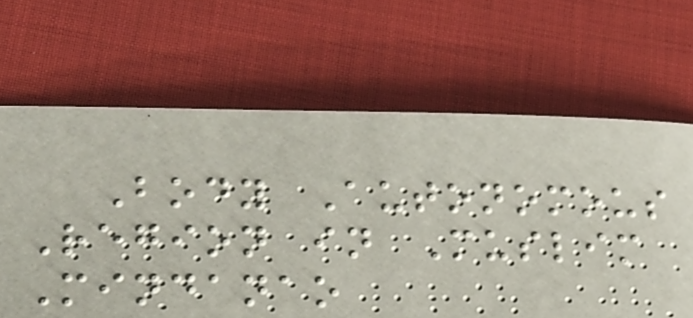Body Autonomous
Region in Muslim
Mindanao
